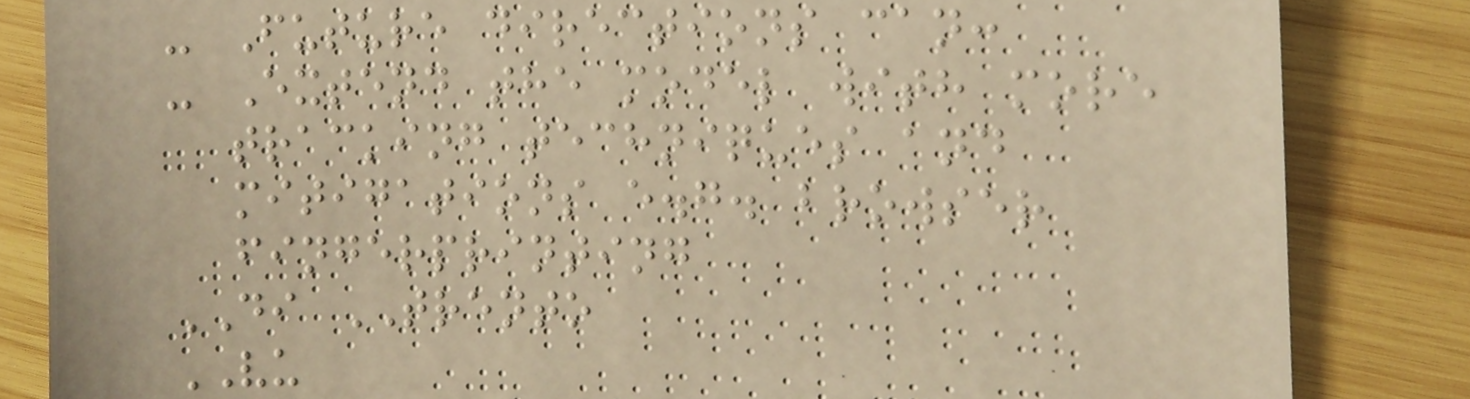- Future directions can:
- Extend the model with more
tracking techniques and
mitigations e.g. browser
fingerprinting
DI TRENTO
VU
